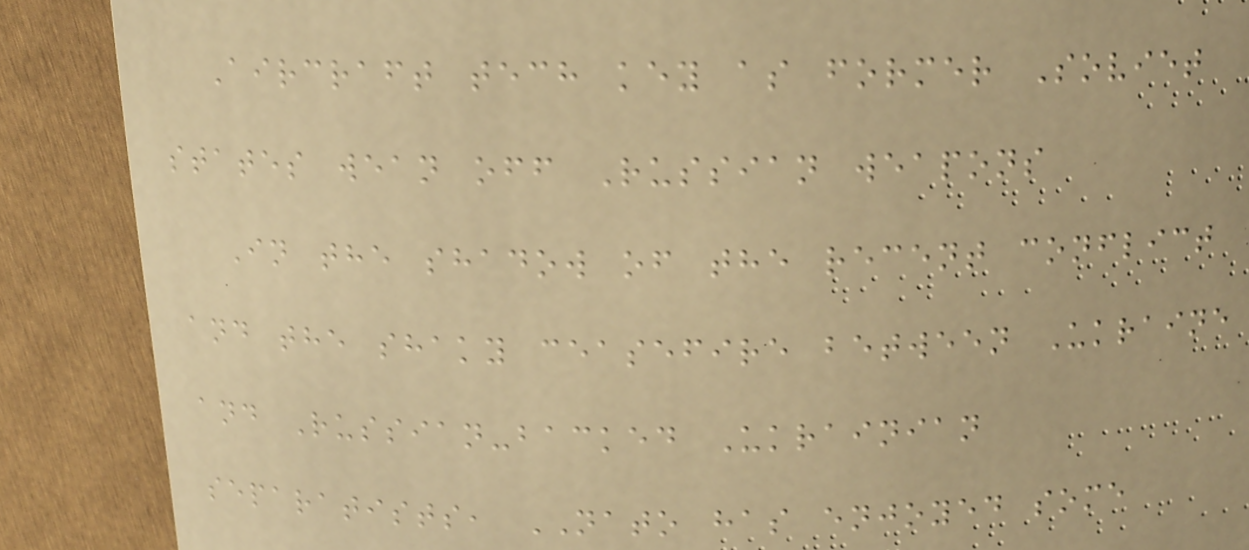Aircraft tech key as former Soviet
states wean off Russian weapons
In the shadow of the recent conflict
and the shaky ceasefire between Ukraine
and Russian-backed Ukrainian
separatists, NATO has enjoyed some
